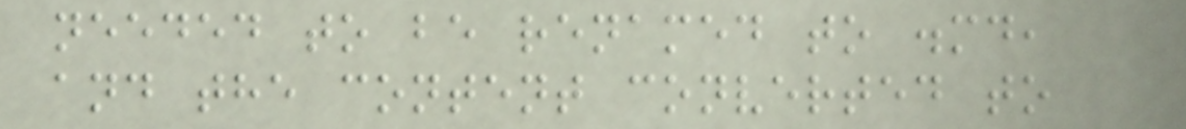needed to be renamed to .md,
and the content converted to
